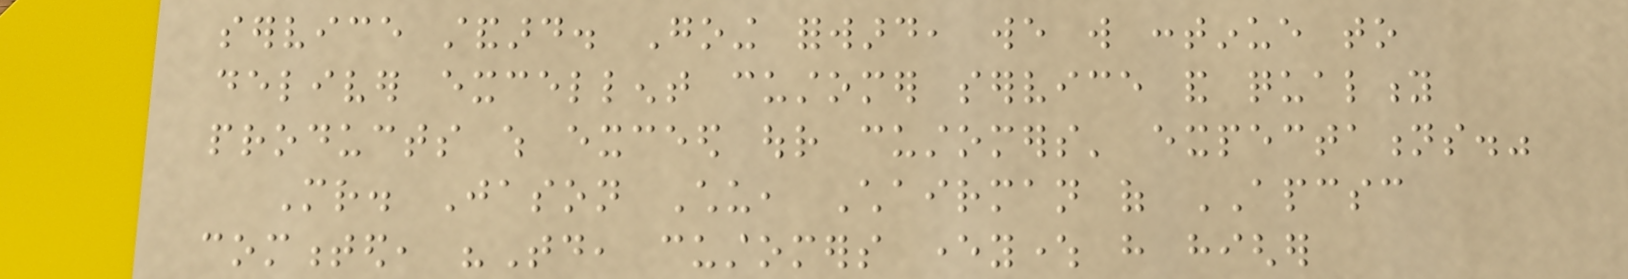service standard. Going forward, we will continue to
deliver excellent customer service and quality
products which exceed our customers' expectations."
Mr. Jason Chu, Chairman of APCSC
commented, "Today, customers everywhere have higher
